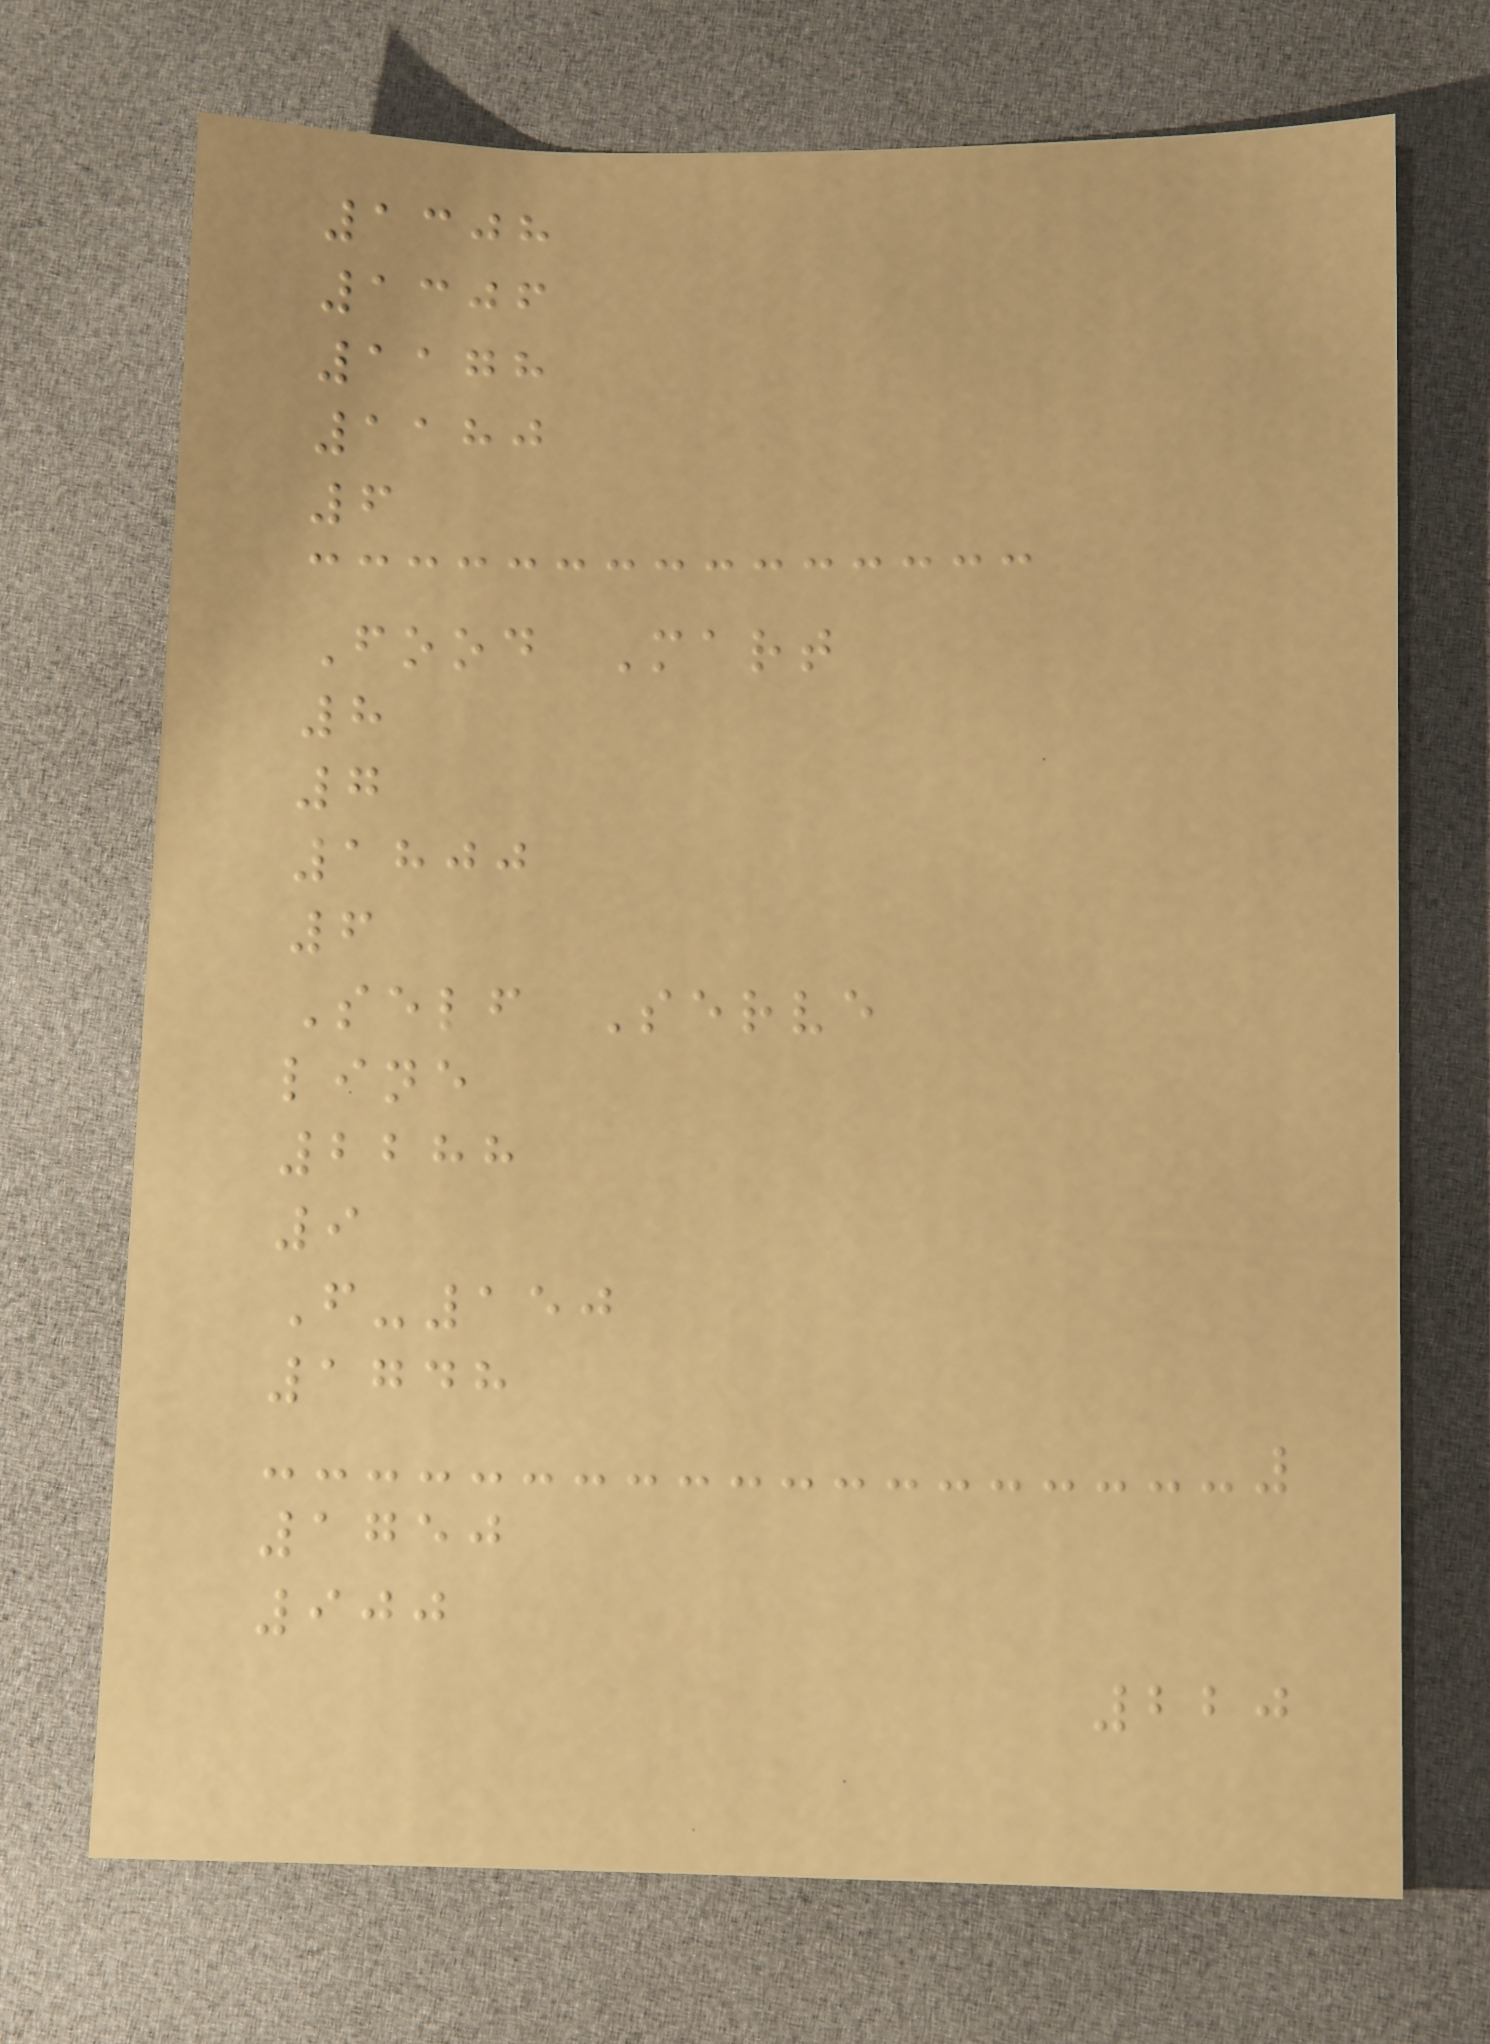1308
1306
1178
1180
6
Food Mart
8
7
1800
6
Self Serve
line
2288
9
F-150
1748
1750
900
220
